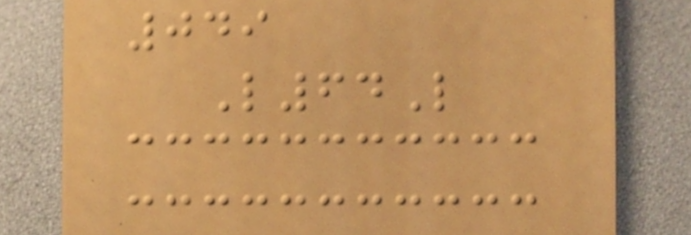049
L64L
